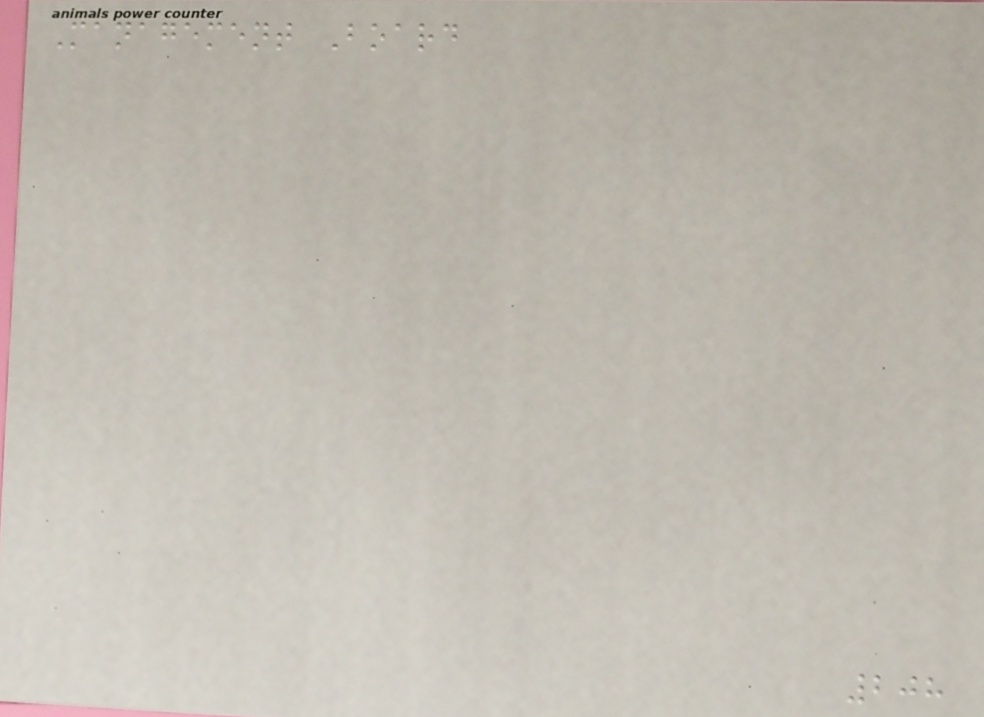Management Board
208
